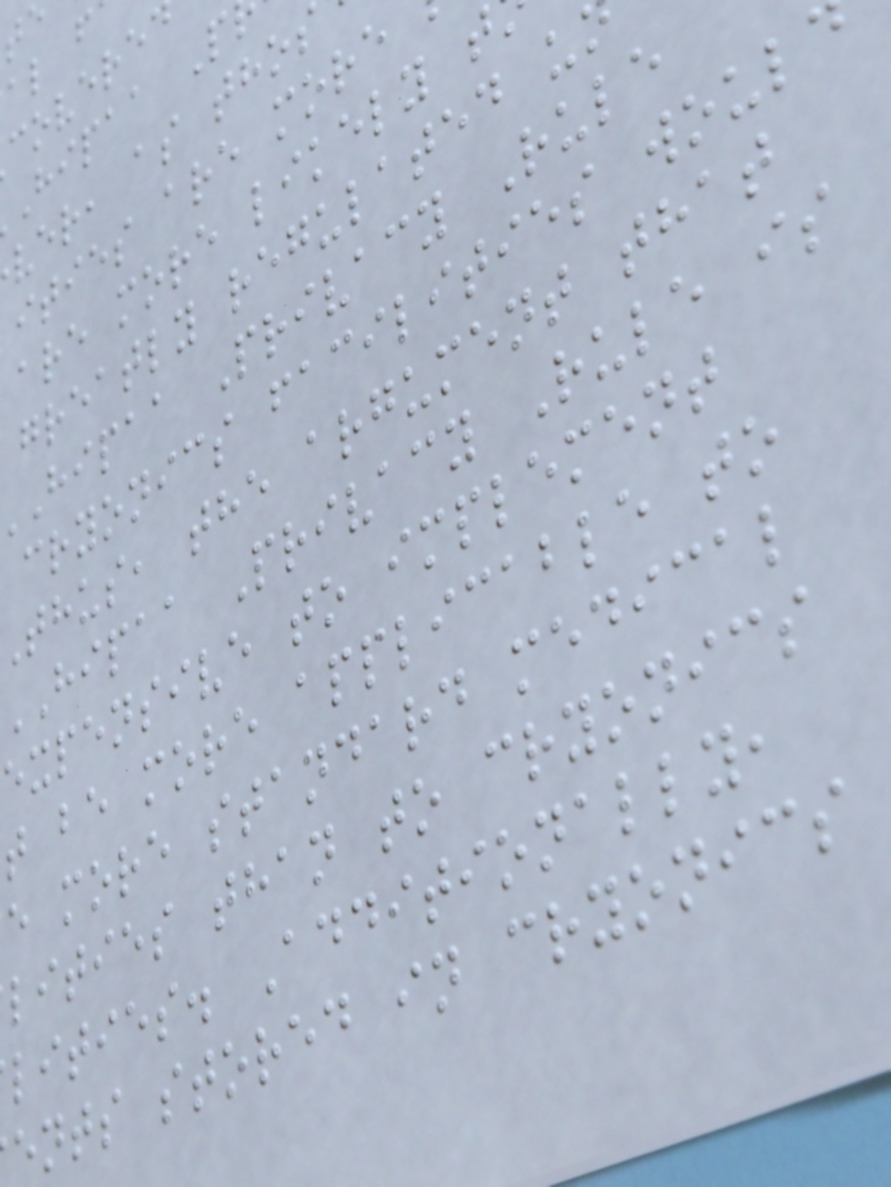hipaa P
ver, as thos
ities are more
are more likely t
greatly regulated u
hipaa Privacy Rule
cryonics facilities woul
thus, the argument that
HIPAA Privacy Rule is
expensive to implement
t be more applicable to
e more standard medical
lities than to cryonics
lities. Additionally,
ents stored in cryonics
